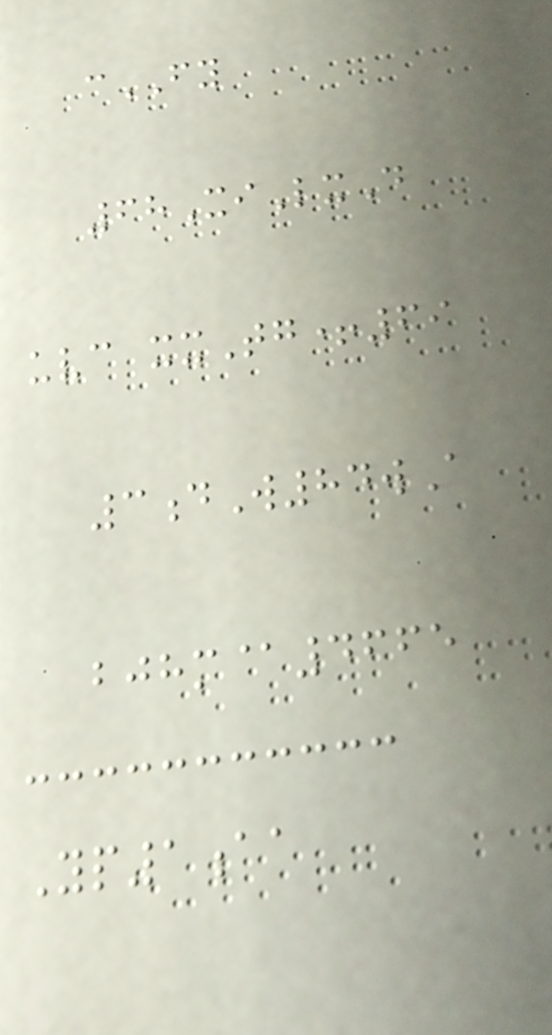cFY
68XiLxD
uvc xxTg+69
3dW84wA
bjhm@4665
Yp1aa
